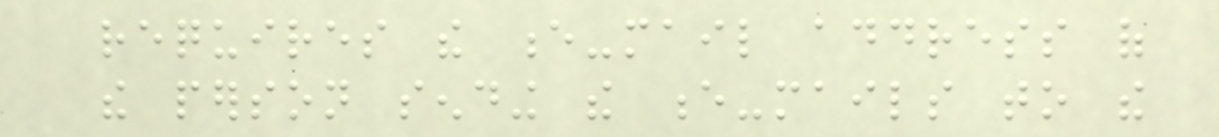requires the e-mail address of
the person sending the e-mails to the
